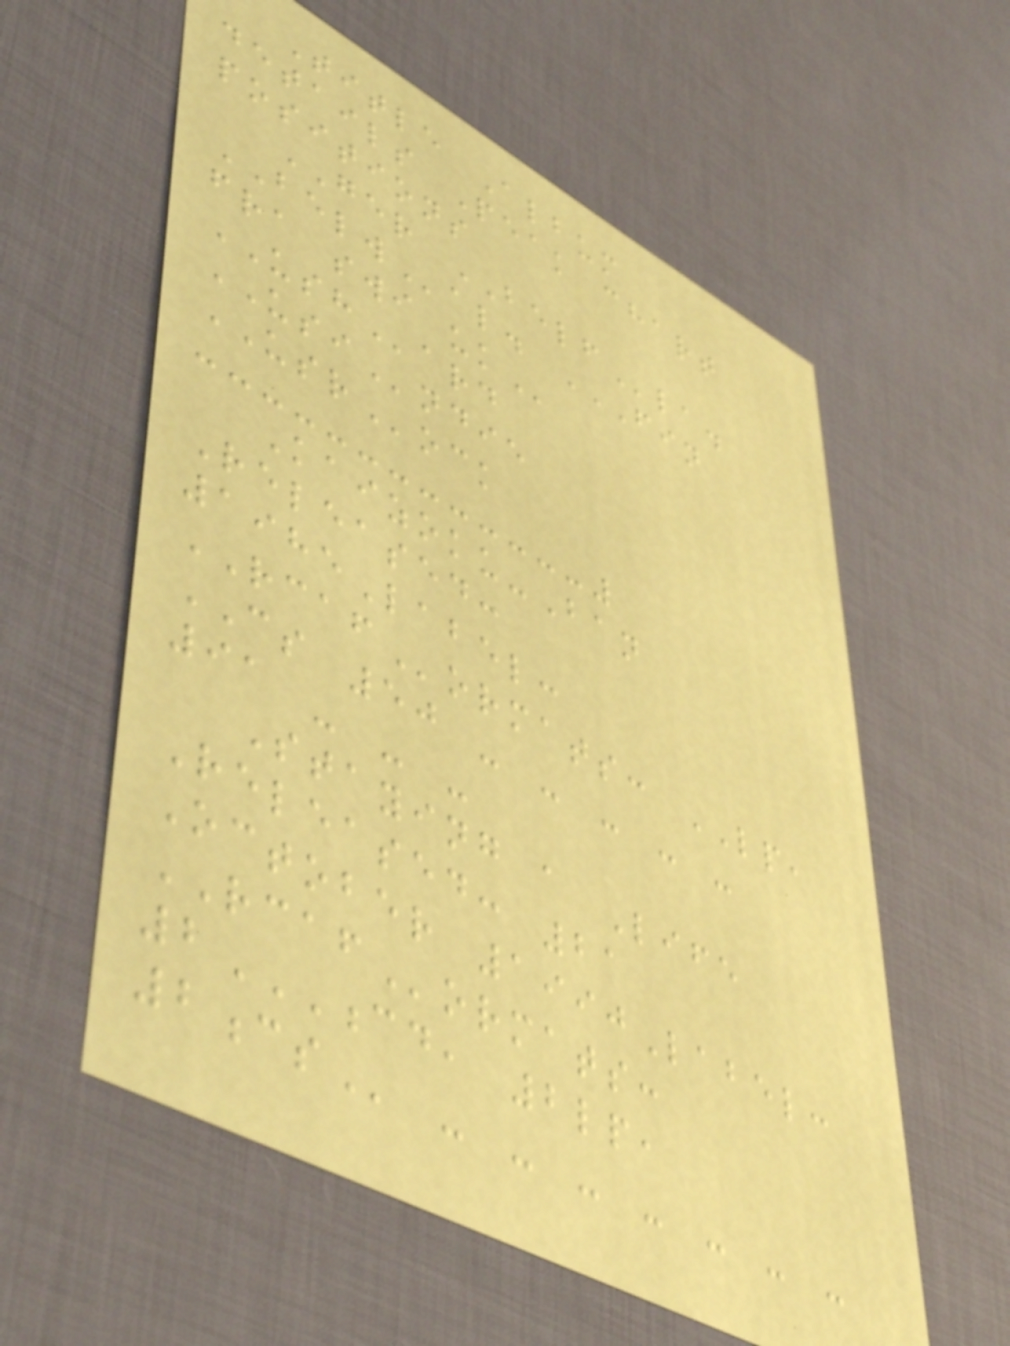Title Album
details Peak chart
positions
GER BELFla.
BELWal. FIN
FRA SWI UK
USHard
USIndie
USRock
Kaizoku-Ban
Released:
1985Label:
RCAFormats: LP,
CS 50 - - - - -
91 - - -
Staying a Life
Released: 21
October 1990Label:
RCAFormats:
2CD, 2LP,
2CS - - - - - - -
